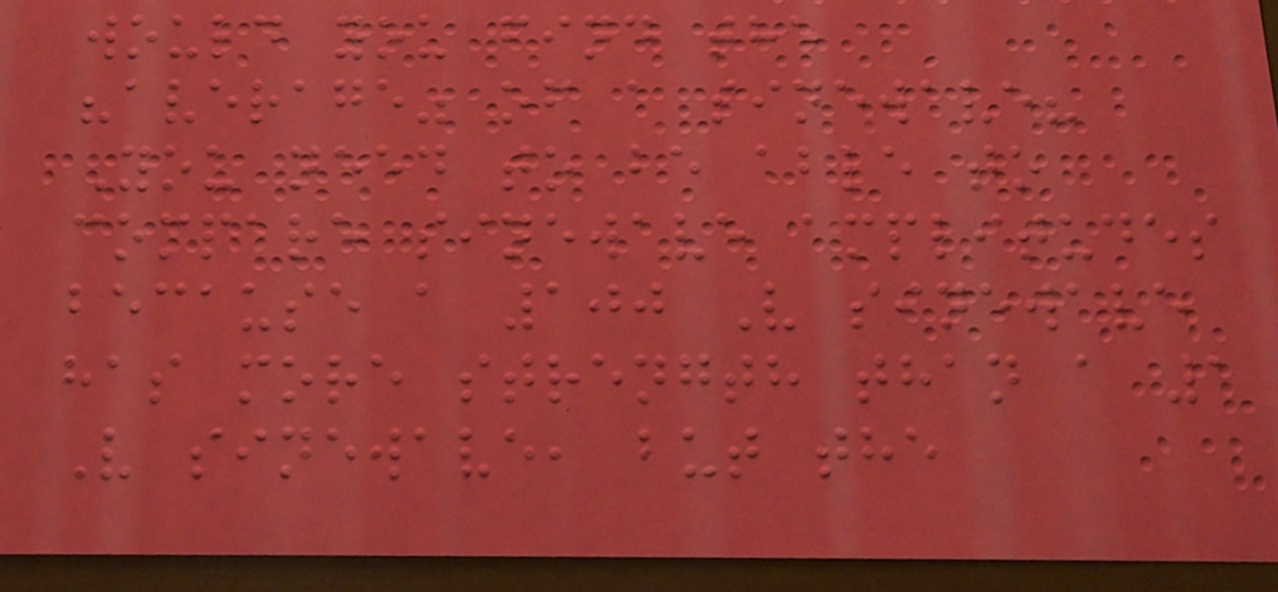would you find the
"average" of a sinewave?
You need to be able to
compare sinewave amplitudes
because a 100 V sinewave
has more strength than a 1
V sinewave, but the
